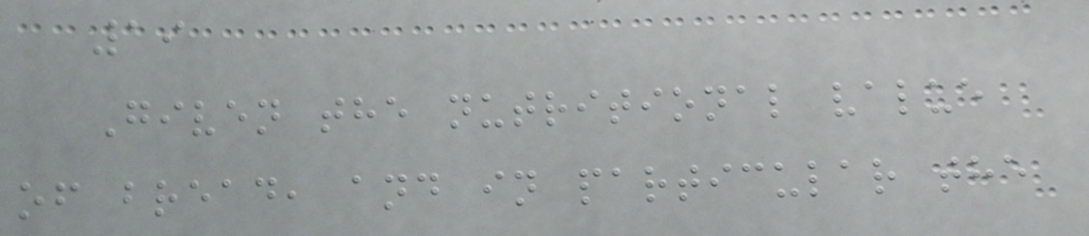19
Given the nutritional value
of bread, and in particular the
